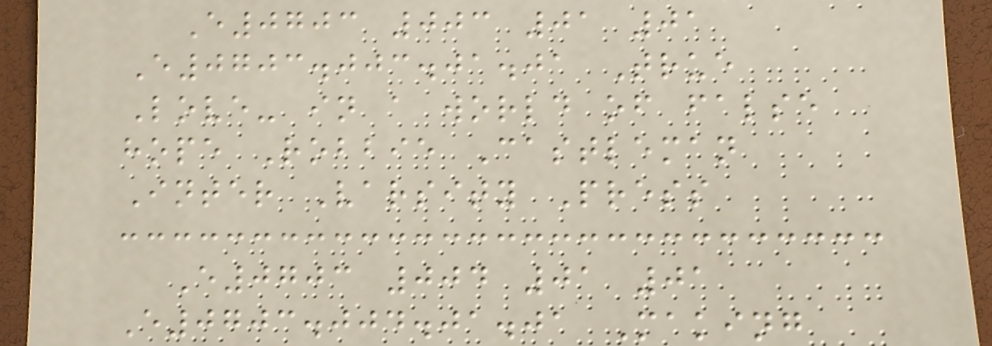E0703 003 01 01
E0703.003.01.01 True
Love- in a world of false
hope Robbie Castleman
Inter Varsity Press
E0703 004 01 01
E0703.004.01.01 Making
